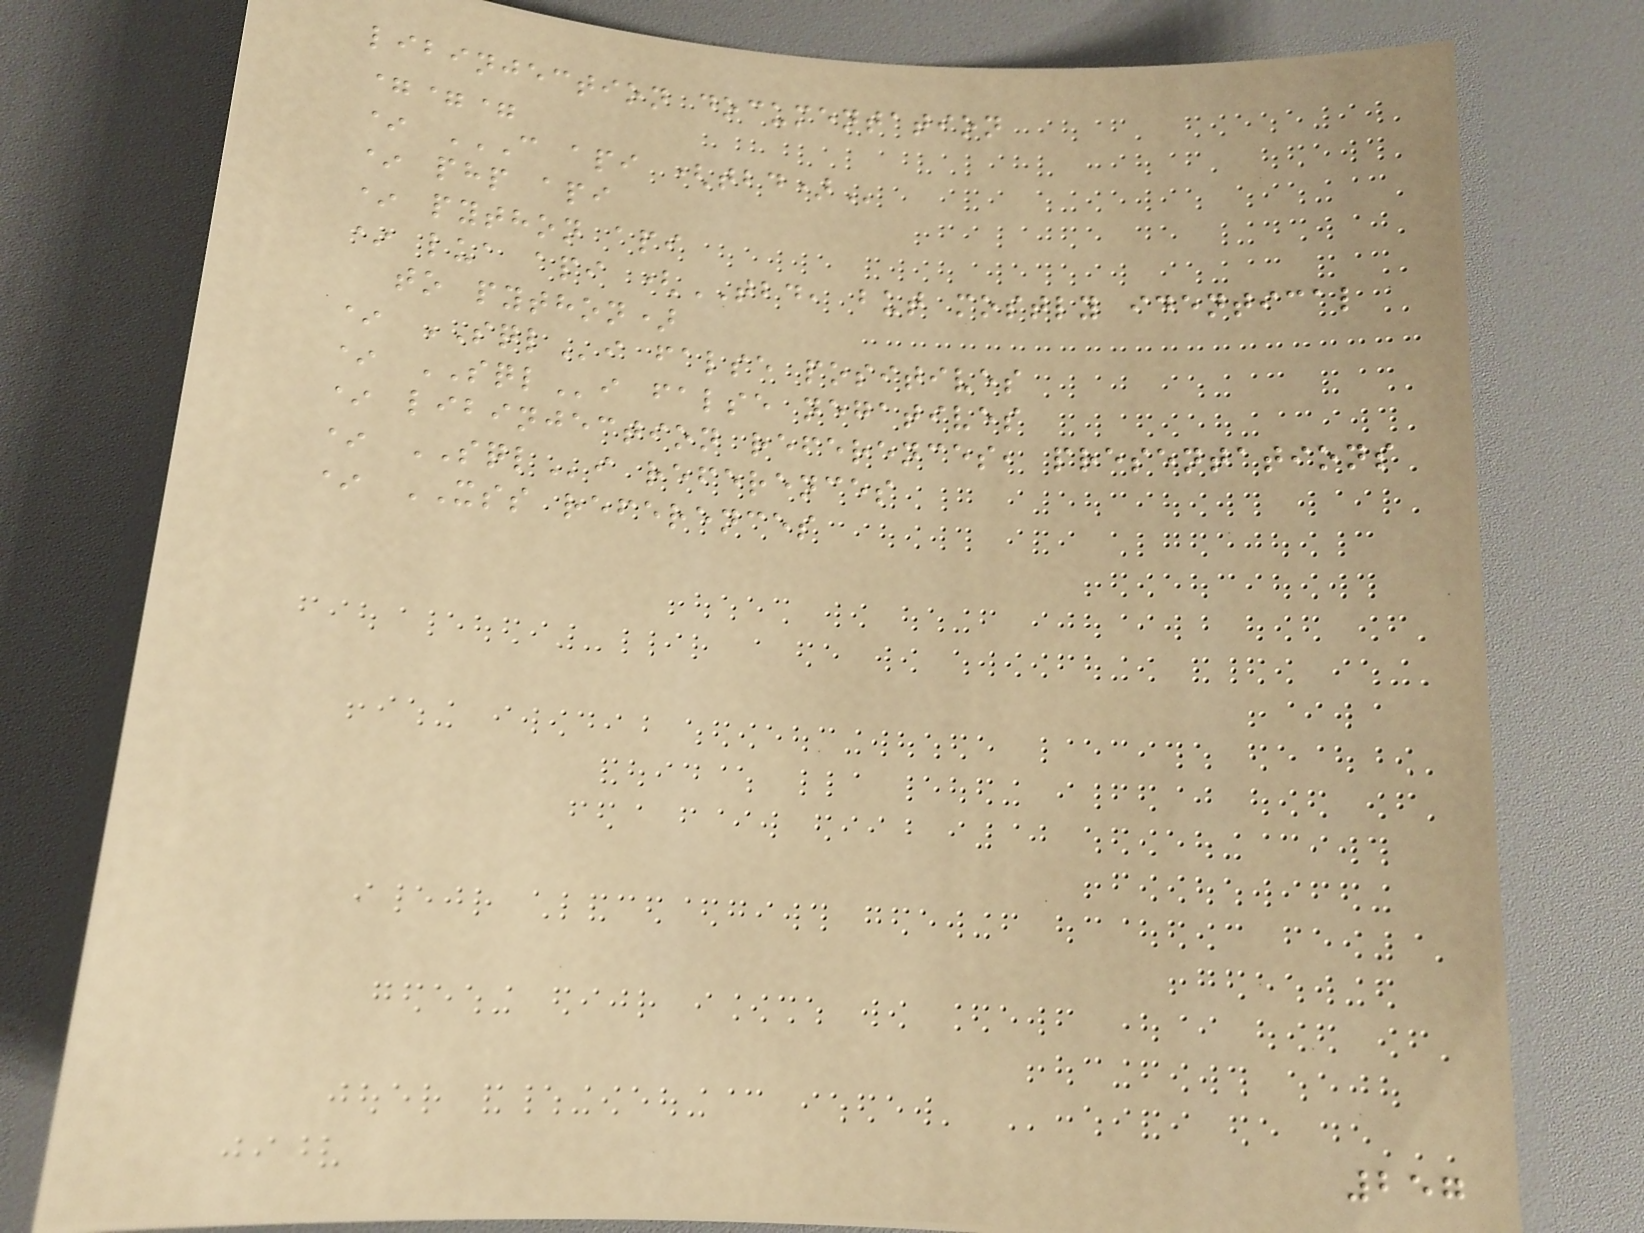libinjection documentation
===
* C API (TBD)
* php api
* python api
* lua api (TBD, but mostly identical
to python)
* SQLi false positives
* SQLi false negatives
* libinjection references, presentations
* SQLi references
* XSS references
257
